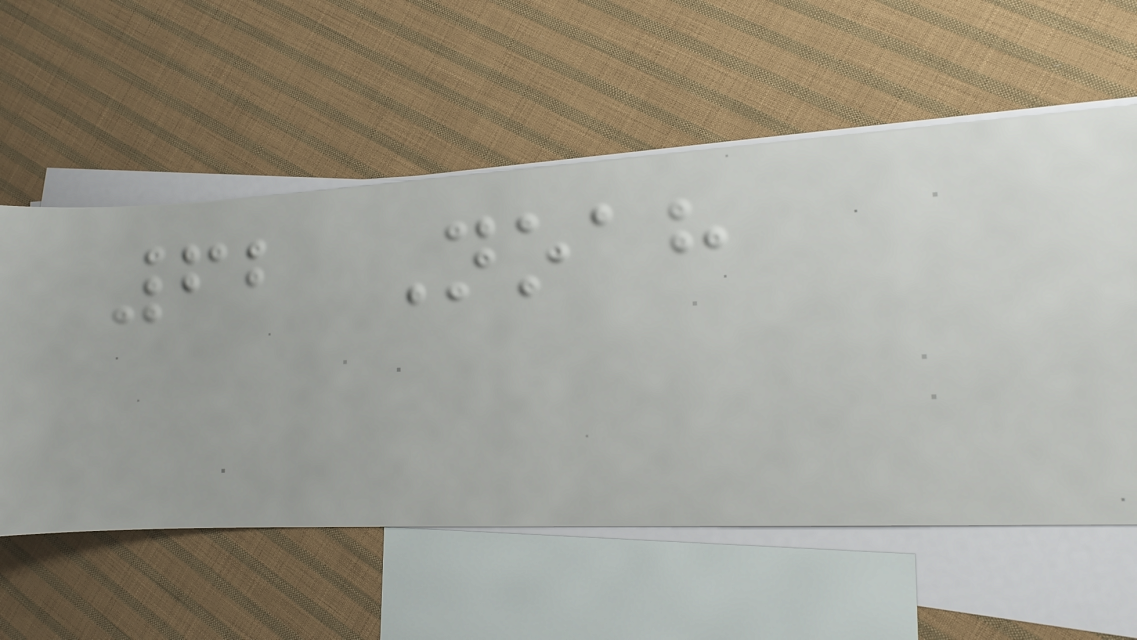62 Noah
